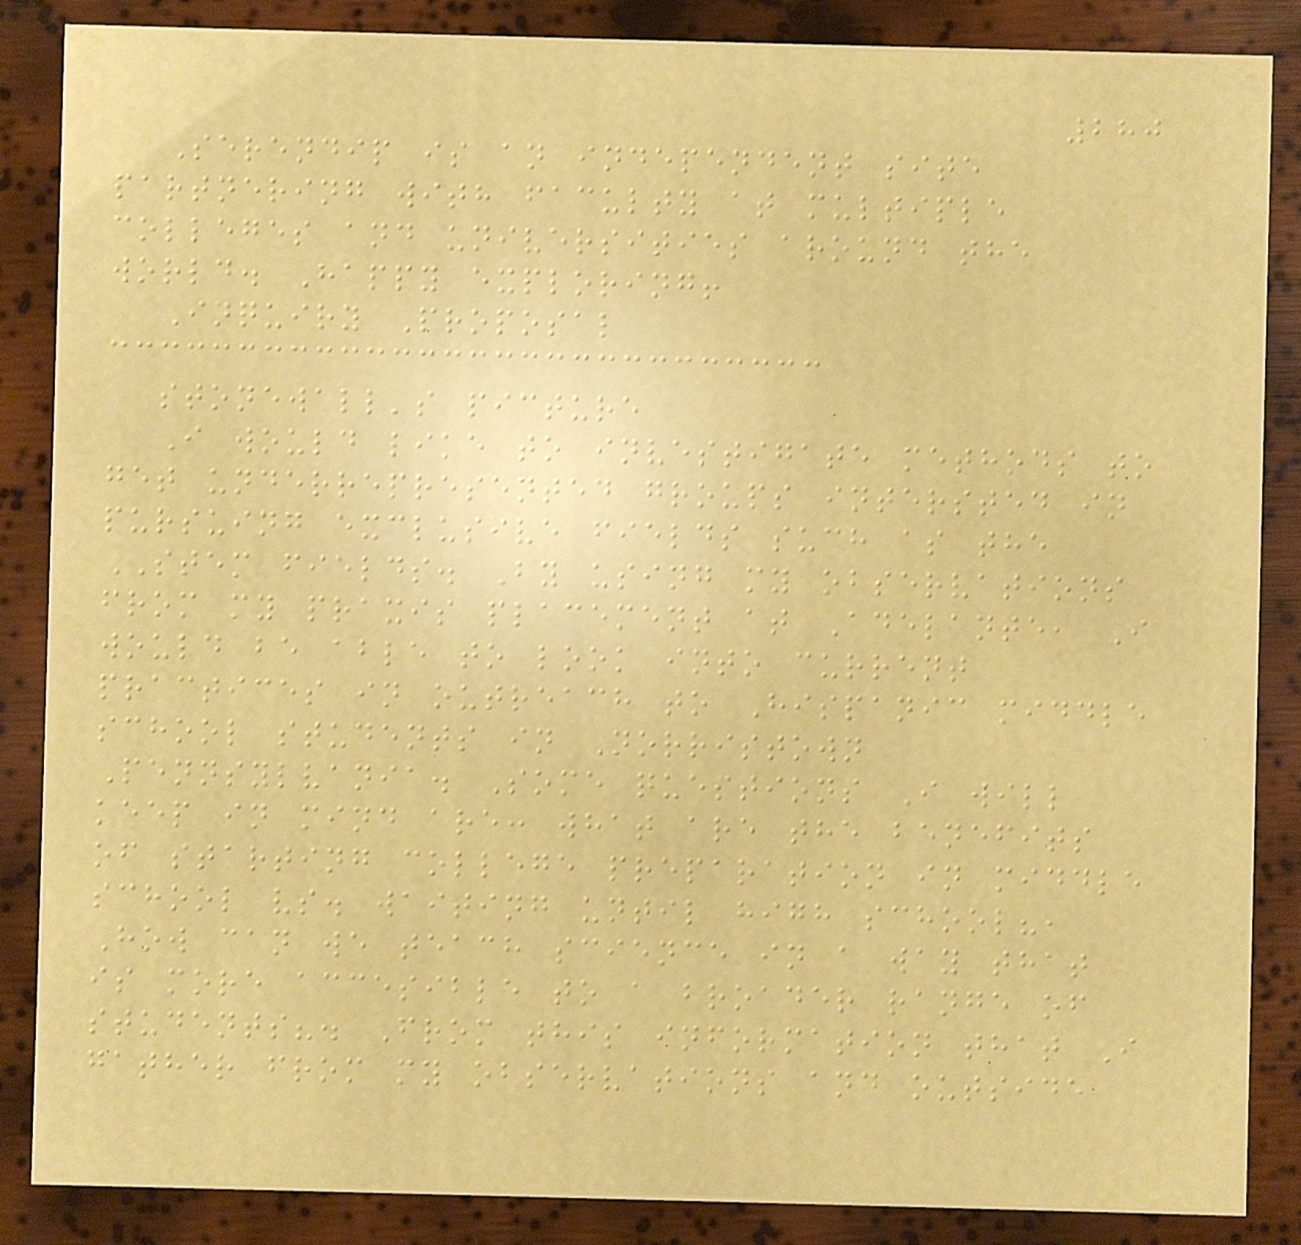280
Serendip is an independent site
partnering with faculty at multiple
colleges and universities around the
world. Happy exploring!
Inquiry Proposal
stonewall's picture
I would like to investigate methods to
get underrepresented groups intersted in
pursuing exclusive fields such as the
STEM fields. By using my observations
from my praxis placement at Adelante, I
would be able to look into current
practices in outreach to Hispanic middle
school students in Norristown
Pennsylvania. Some questions I will
keep in mind are: what are the benefits
of starting college preparation in middle
school vs. waiting until high school?,
How can we teach science in a way that
is more accesible to a broader range of
students?. From this information that I
gather from my observations and outside
